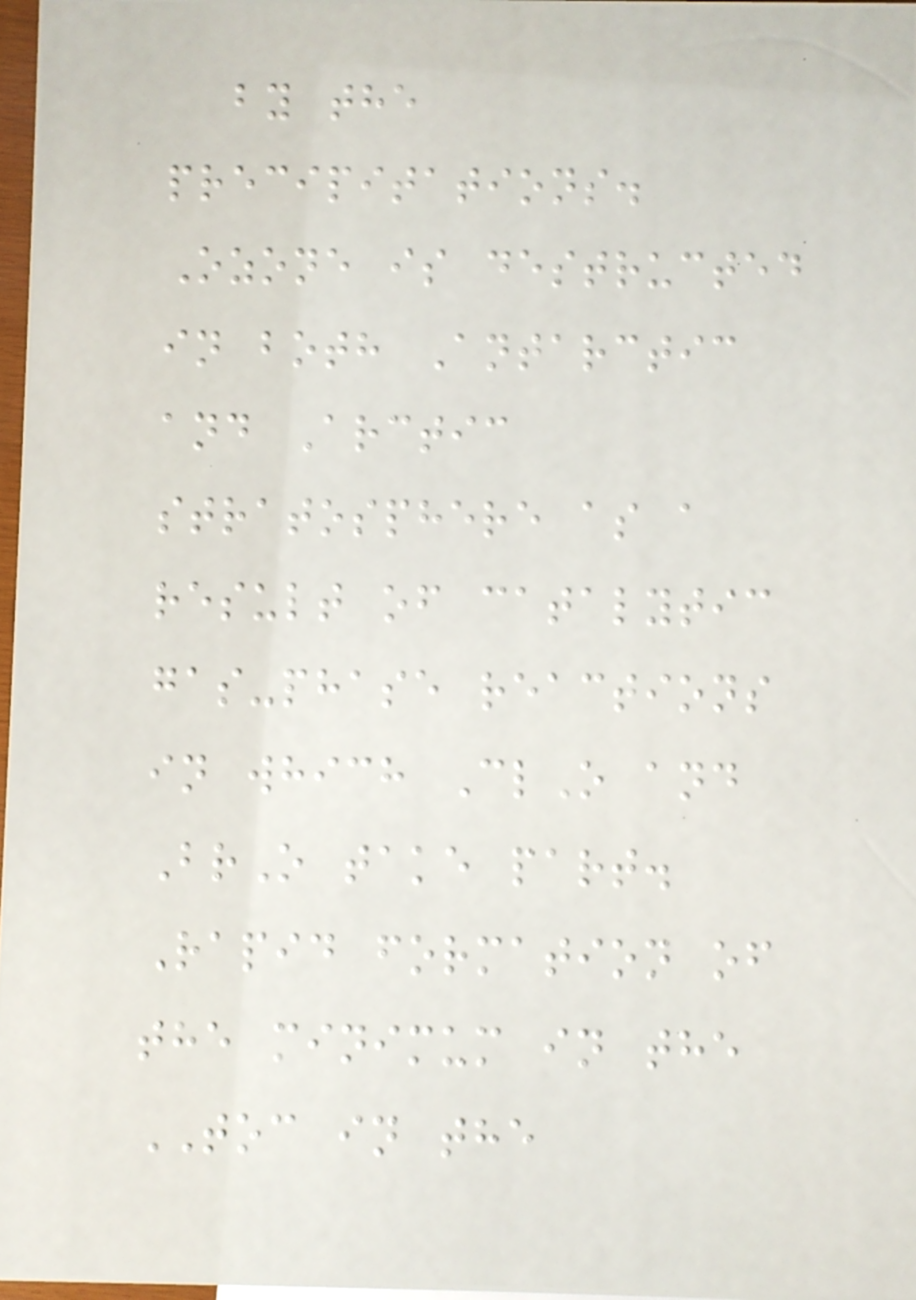by the
precipitations.
Ozone is destructed
in both Antarctic
and Arctic
stratosphere as a
result of catalytic
gas-phase reactions
in which ClO and
BrO take part.
Rapid formation of
the minimum in the
TOC in the
